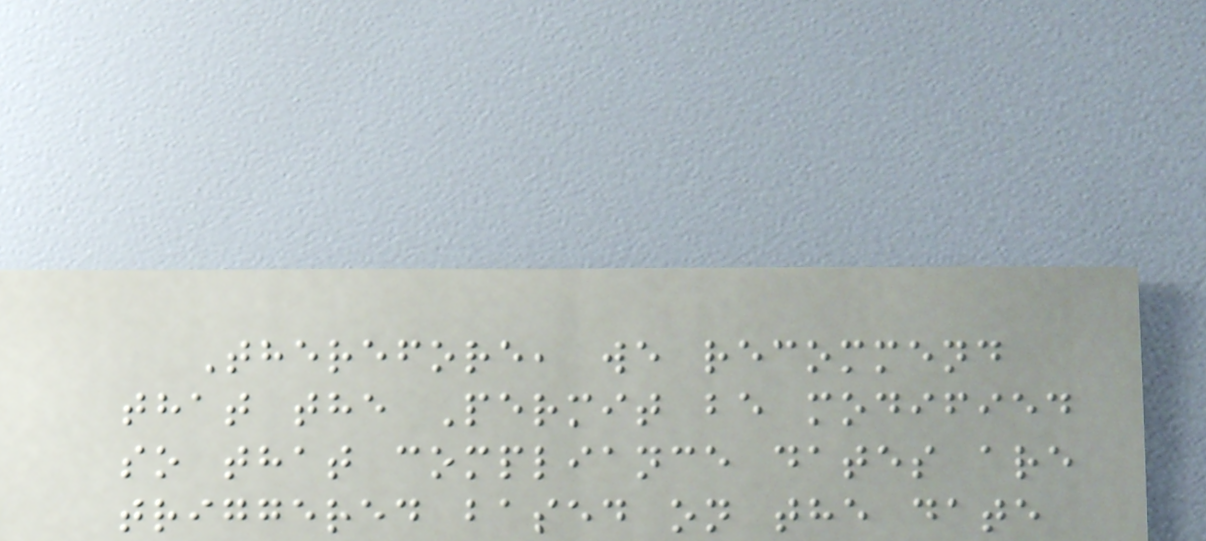Therefore, we recommend
that the Permit be modified
so that compliance dates are
triggered based on the date
